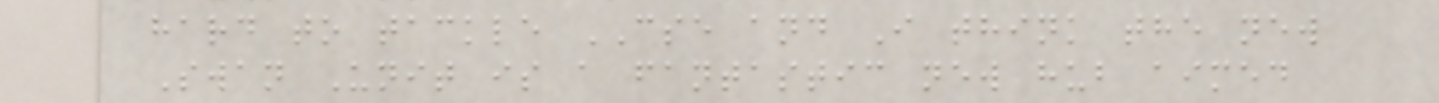hard to tackle CSE and I think the new
Swan Unit is a fantastic new hub aimed
